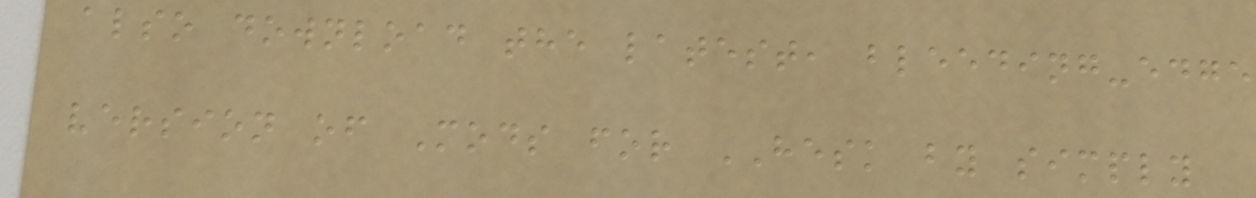also download the latest, bleeding-edge
version of Mods for HESK by simply
